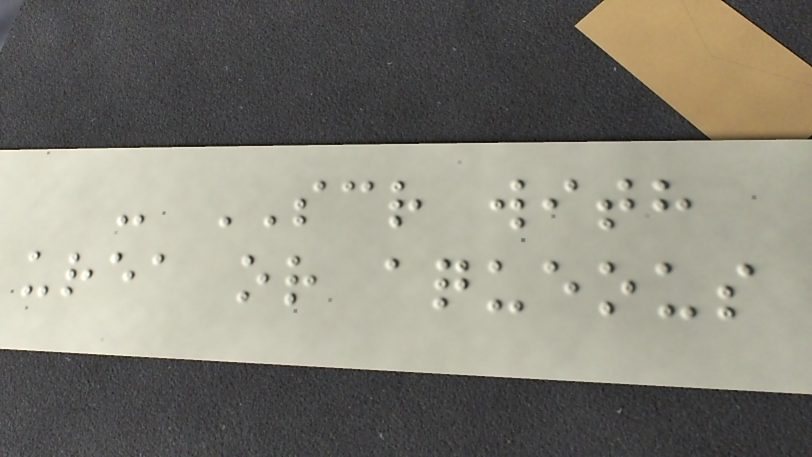- SCR with
urea or aqueous
